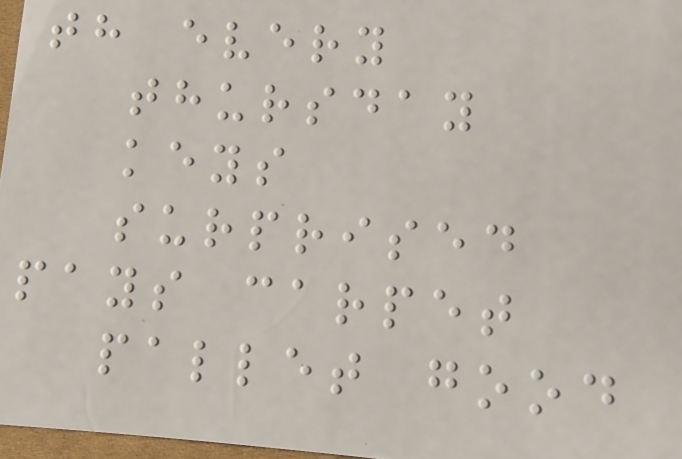th every
thursday
keys
surprised
pays carpet
pallet good
